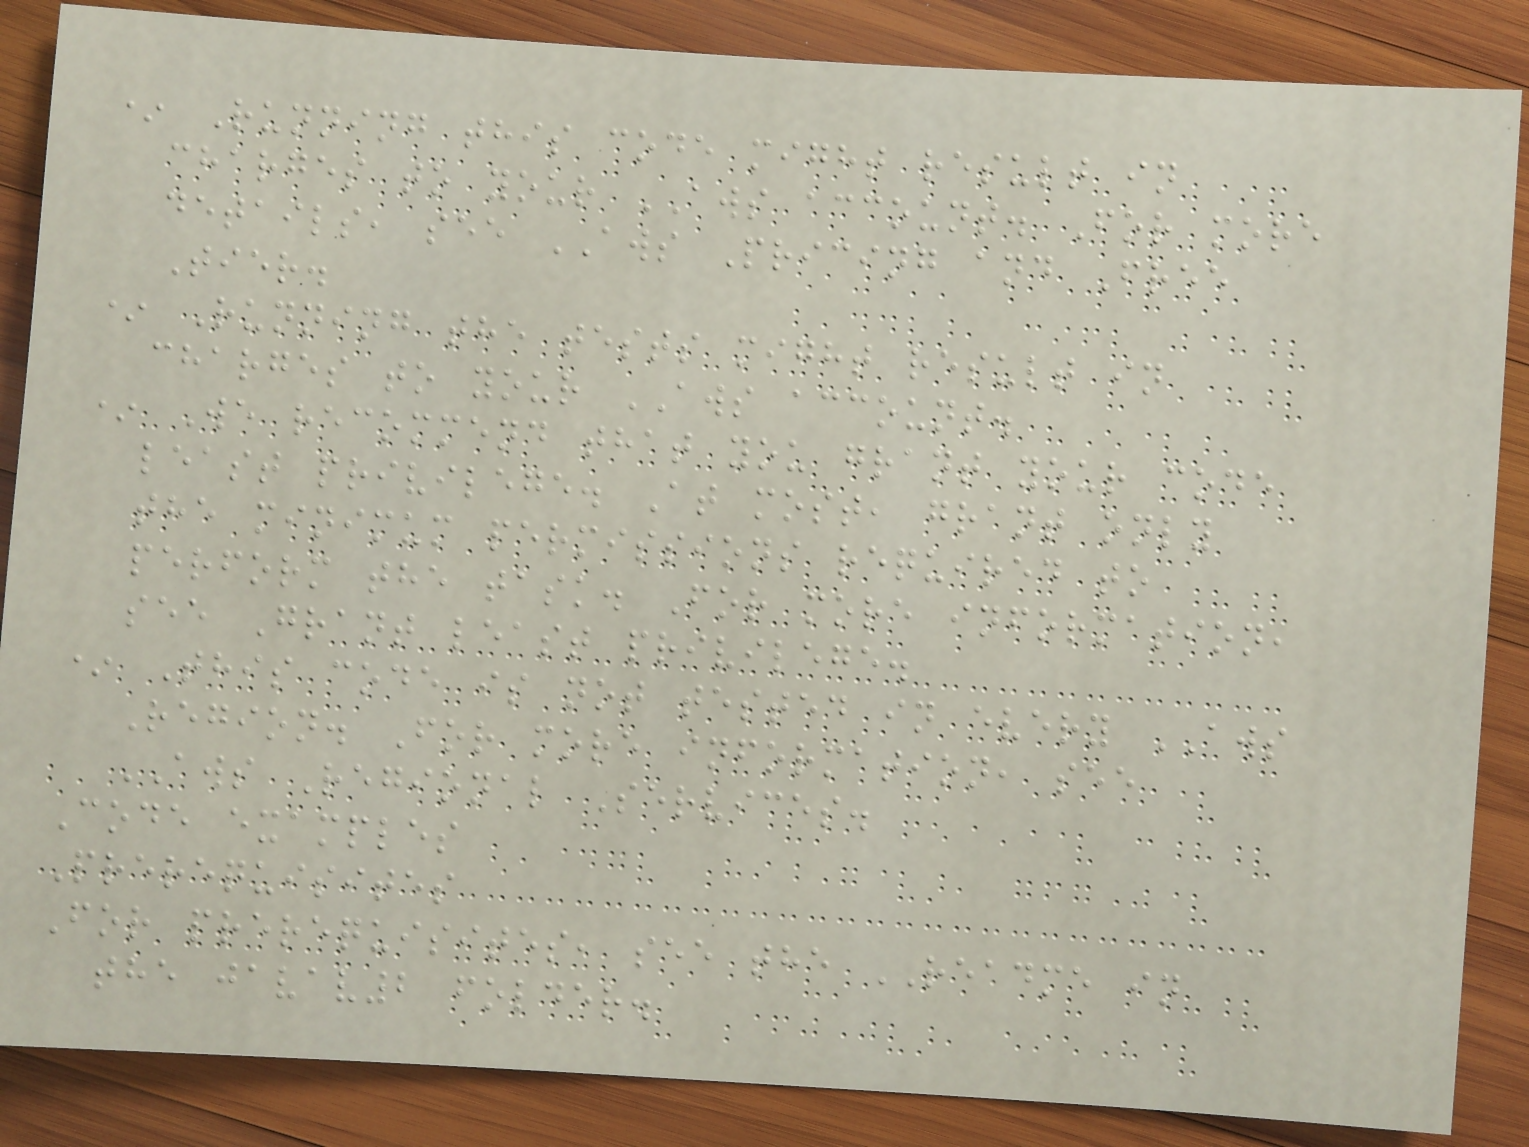* Running this code might result in
charges to your AWS account. For more
details, see AWS Pricing and Free
Tier.
* Running the tests might result in
charges to your AWS account.
* We recommend that you grant your code
least privilege. At most, grant only
the minimum permissions required to
perform the task. For more information,
see Grant least privilege.
* This code is not tested in every AWS
Region. For more information, see
AWS Regional Services.
Code examples
Prerequisites
For prerequisites, see the README in
the javav2 folder.
